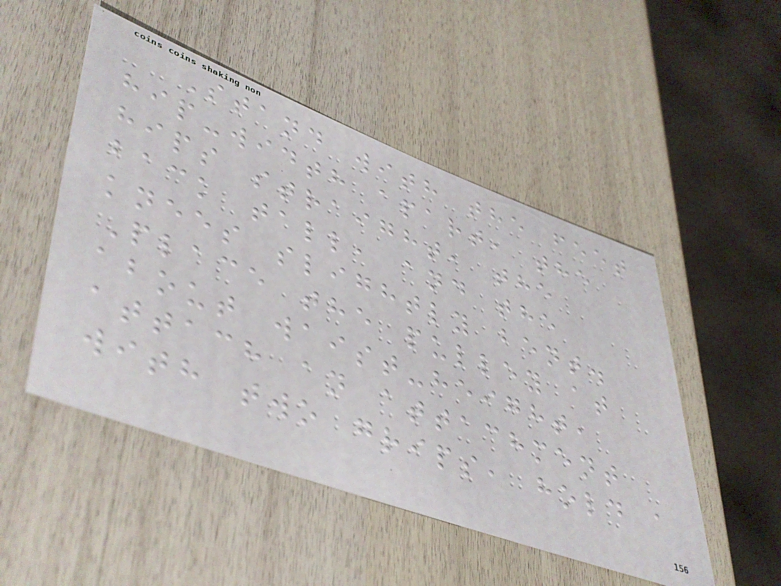Stand with the feet
hip-width apart, the
hips straight, the
back tall, and the
knees slightly bent.
Place the pulley at
about waist-height,
attach an attachment
with two grips, hold a
